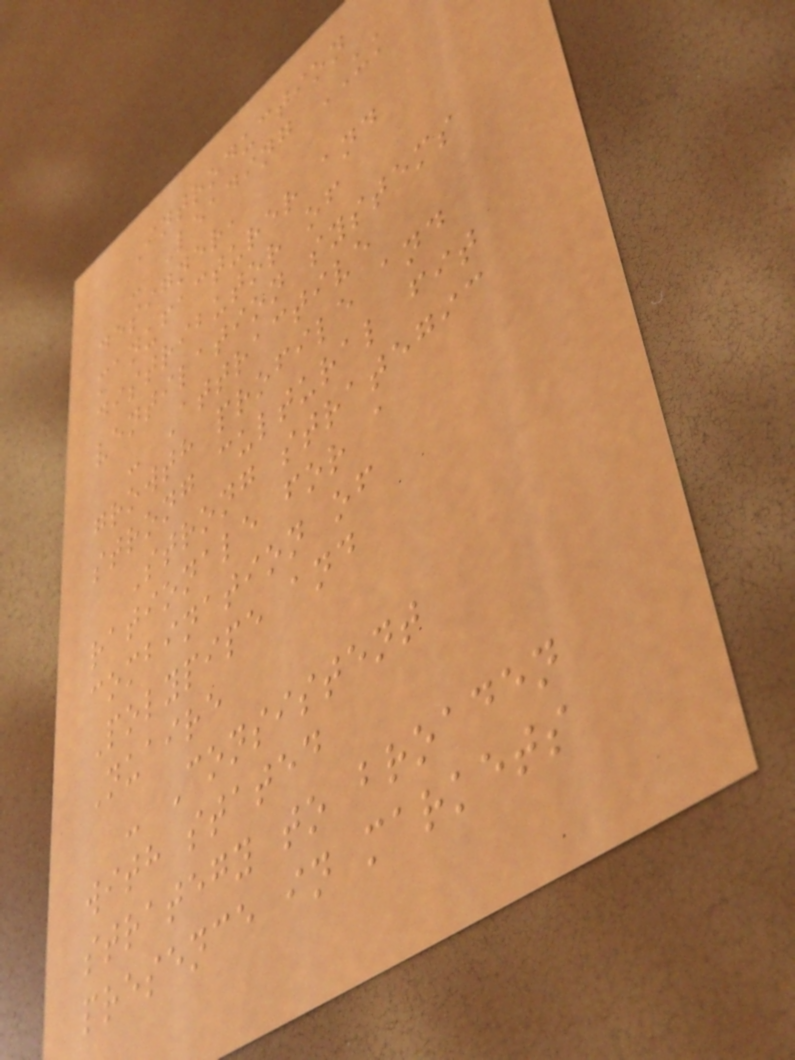Introduction
- Leading UK
designer,
manufacturer and
distributor of
ventilation systems
- Attractive
growth profile and
strong cultural fit
Strong strategic
rationale for a
combination of
Polypipe and
Nuaire
- Consistent
with stated
strategy to broaden
presence in markets
